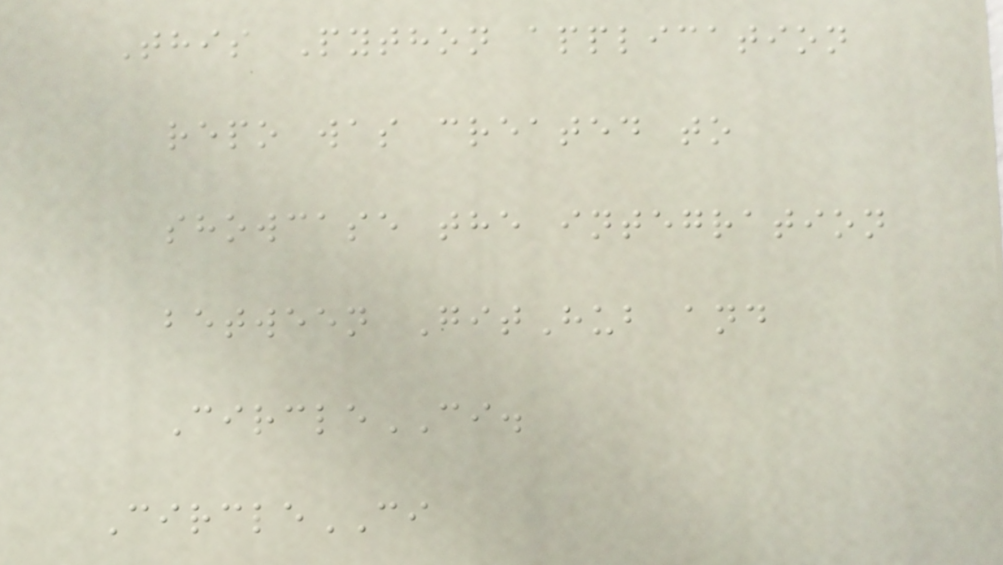This Python application
repo was created to
showcase the integration
between GitHub and
CircleCI.
CircleCI
